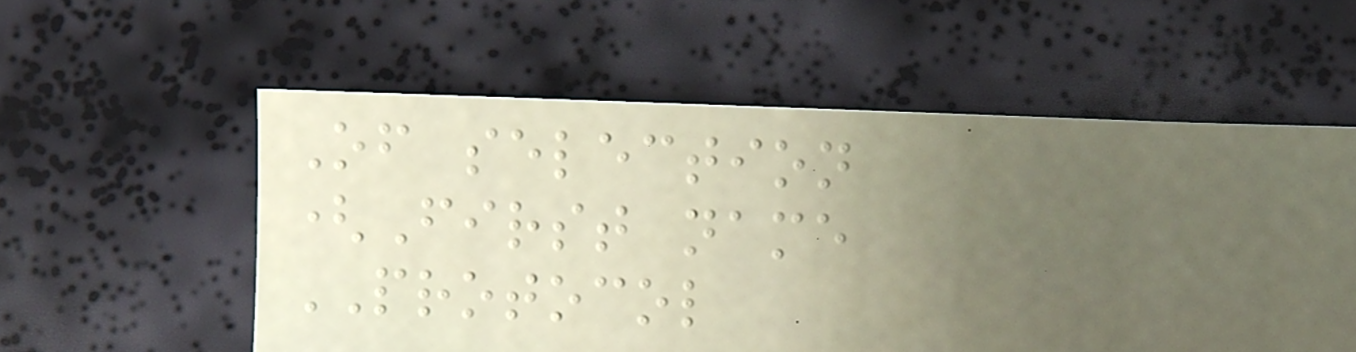Of selection
(First name
PROTOCOL
